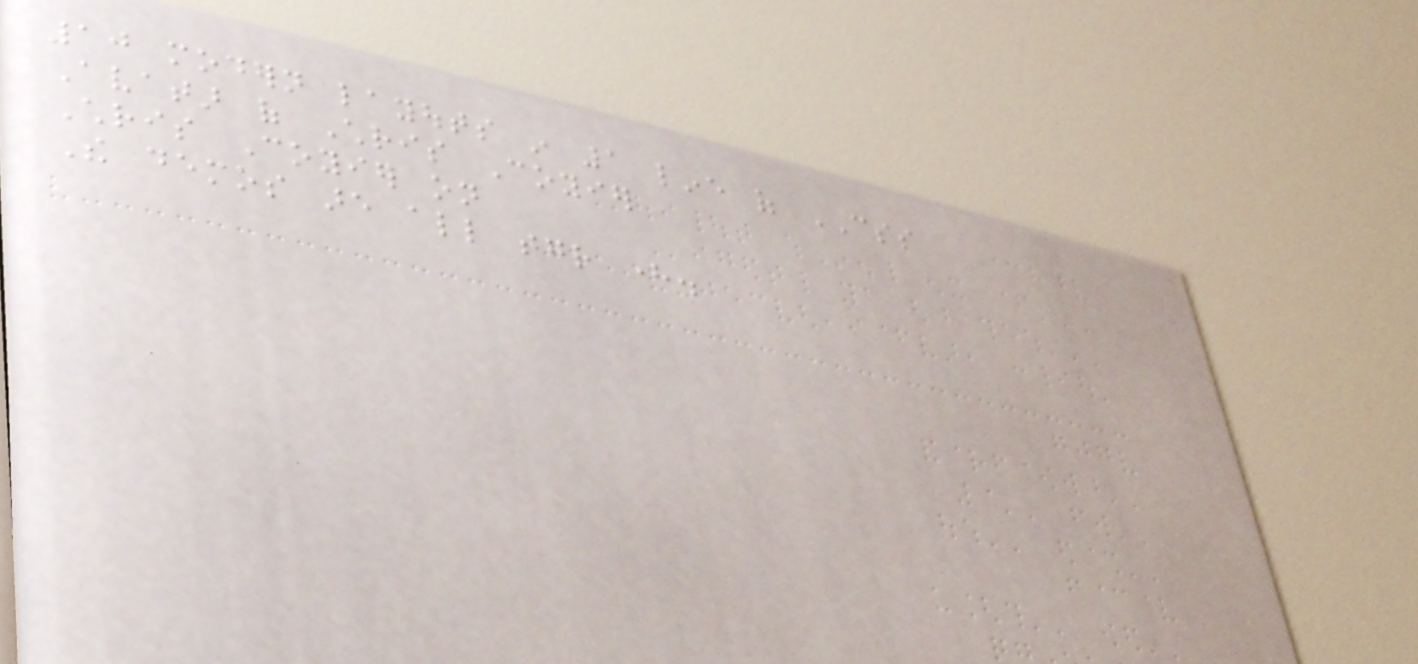10 modern layouts in 1 line of CSS
Avatar of Chris Coyier
Chris Coyier on
The demos are all together here.
